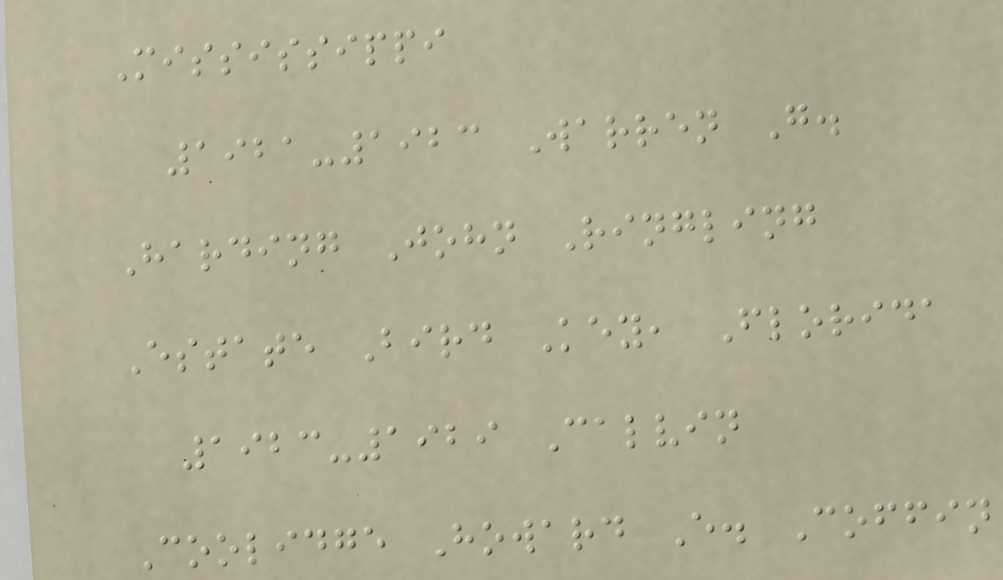Mississippi
1921-1923 Warren G.
Harding John Ringling
Estate Bird Key, Florida
1923-1929 Calvin
Coolidge Howard E. Coffin
